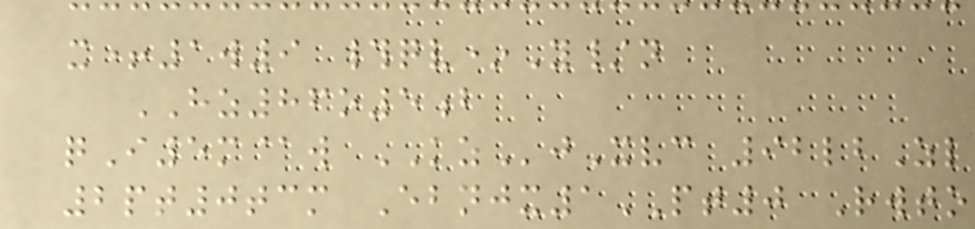x+1w9 #qv*Y/n
HZ86o5b
qI5m@w KZjXvc 92lbZl
2pt0tcm Ebnjx1PT0 Rwto
